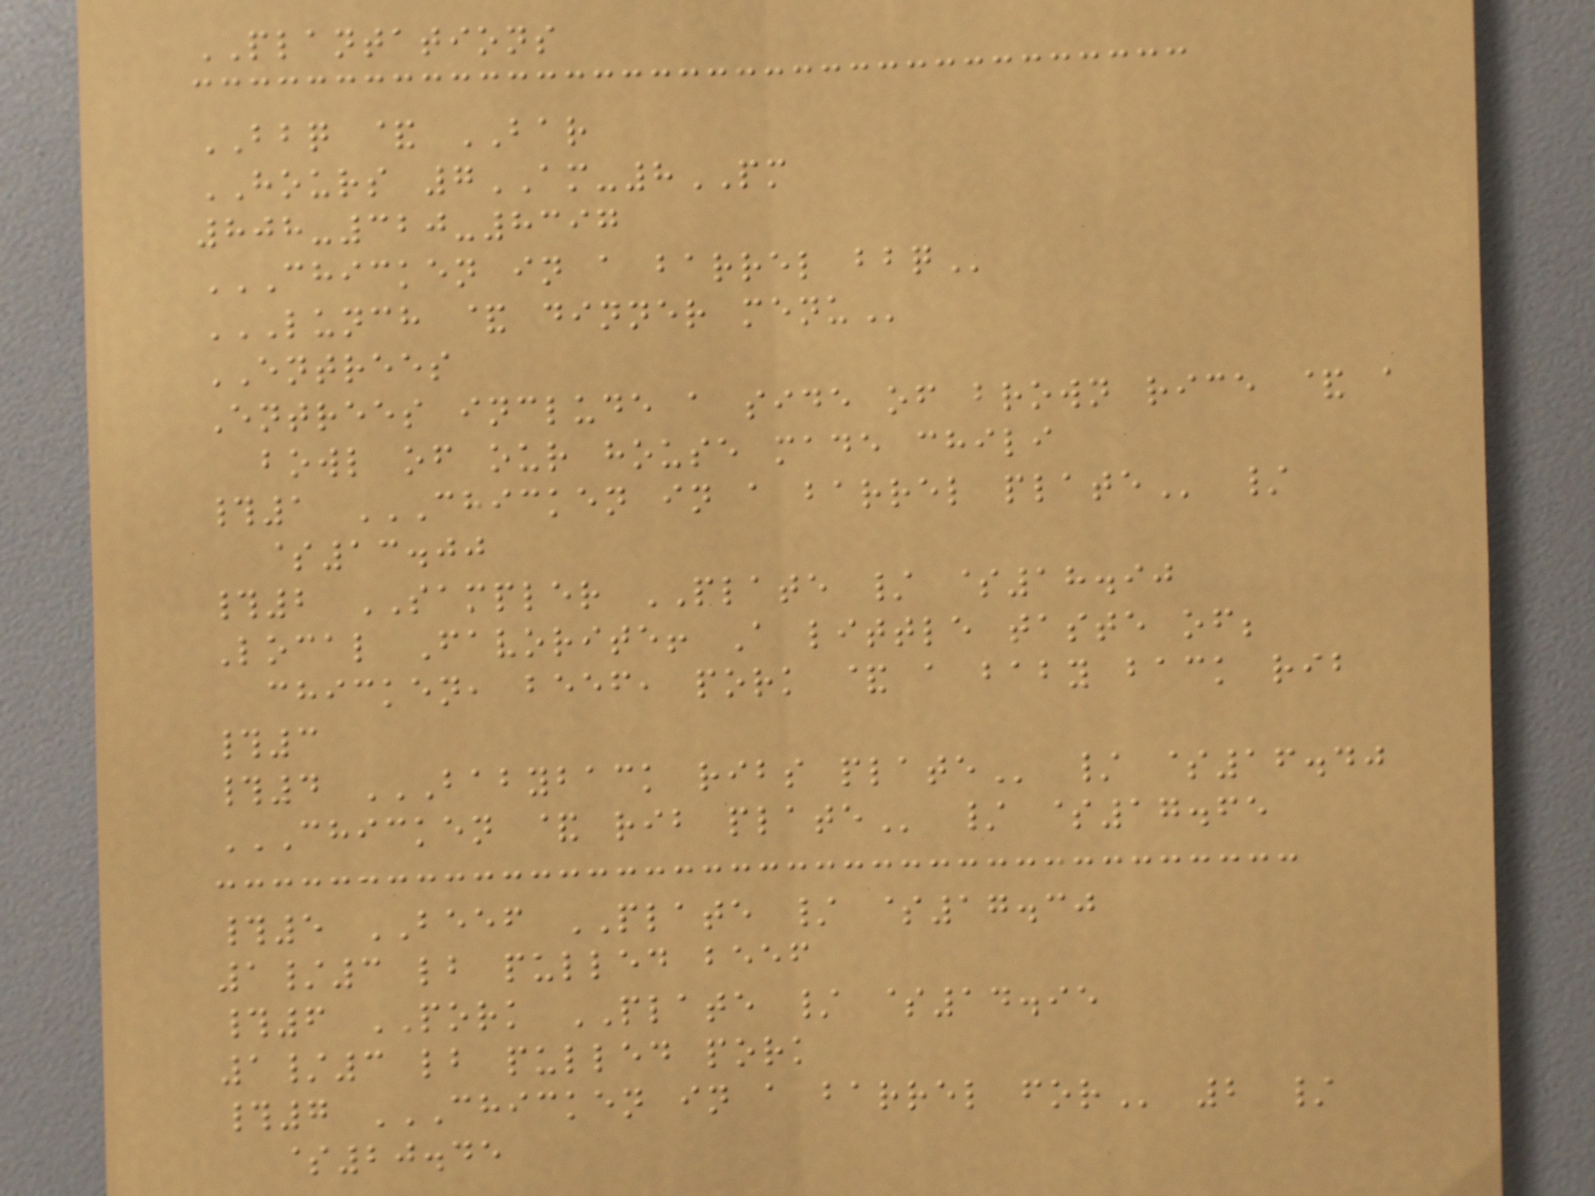PLANTATIONS
BBQ & BAR
HOURS 7AM-8PM
808-320-8397
CHICKEN IN A BARREL BBQ
LUNCH & DINNER MENU
ENTREES
Entrees include a side of brown rice & a
bowl of our house made chili
#1 CHICKEN IN A BARREL PLATE /
$13.00
#2 SAMPLER PLATE / $18.90
Local Favorite! A little taste of;
chicken, beef, pork & a baby back rib
#3
#4 BABYBACK RIBS PLATE / $16.40
CHICKEN & RIB PLATE / $17.65
#5 BEEF PLATE / $17.30
1/3 lb pulled beef
#6 PORK PLATE / $14.95
1/3 lb pulled pork
#7 CHICKEN IN A BARREL FOR 2 /
$20.45
